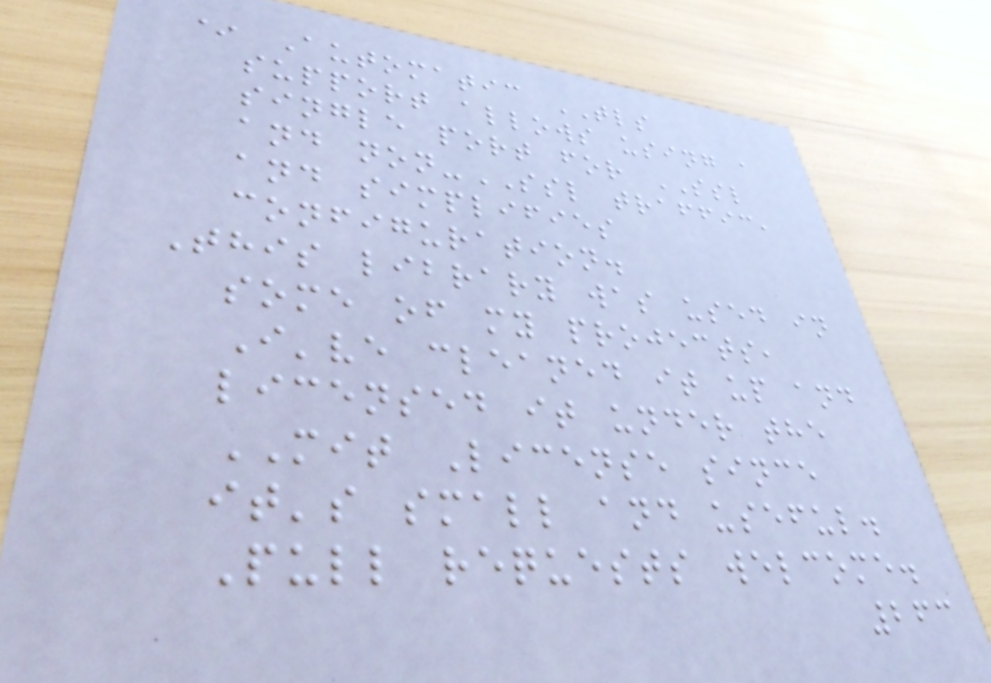* Automatic TLS
support allows using a
single port for SSL
and non-SSL traffic,
and simplifies
configuration.
This library was used in
some of my projects,
I've cleaned it up and
licensed it under the
MIT License since
it's small and useful.
Pull requests welcome.
263
